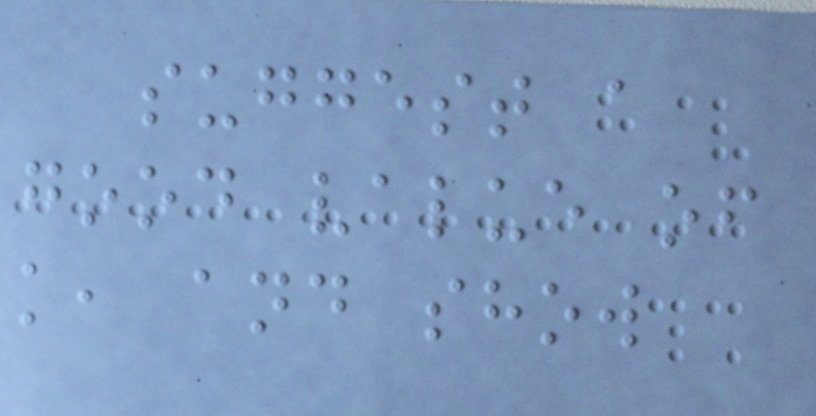suggest a
good value of
k, and show
